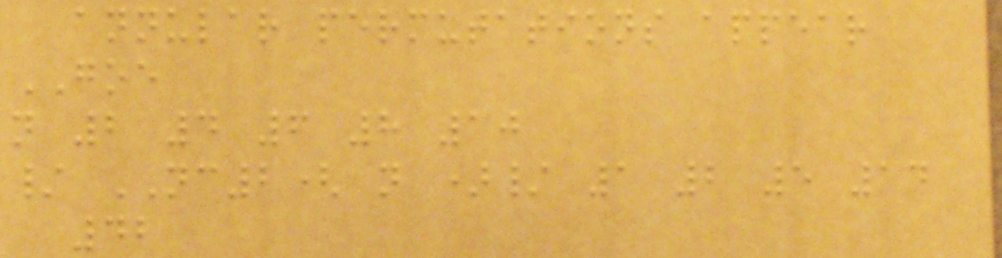annular permutations appear
GOE
n 2 4 6 8 10
/ NC2( n )/ 1 2 5 14
42
